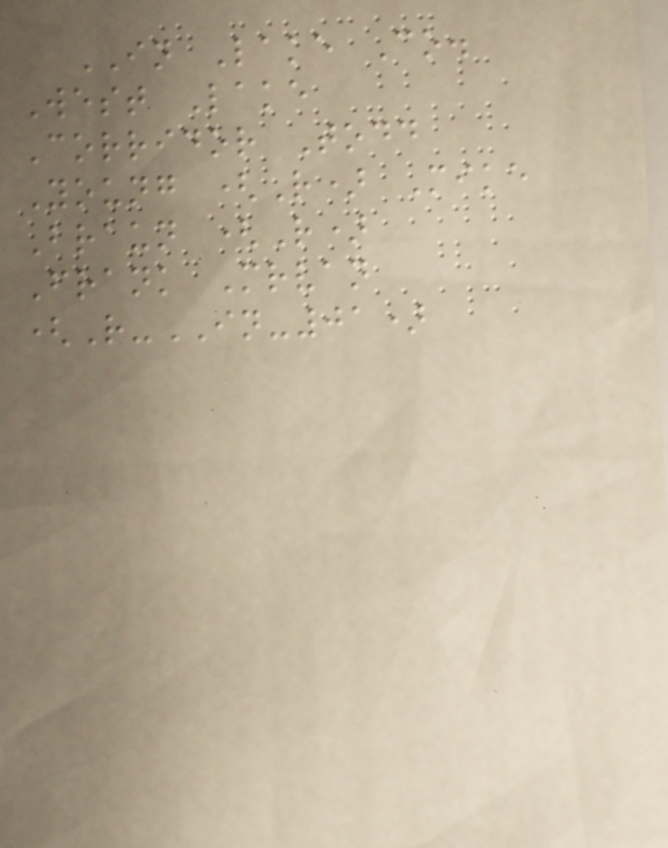IN Lake Co.
West Lake
Corridor Todd
Young (R) Mike
Braun (R)
Frank Mrvan
(R-IN-01)
